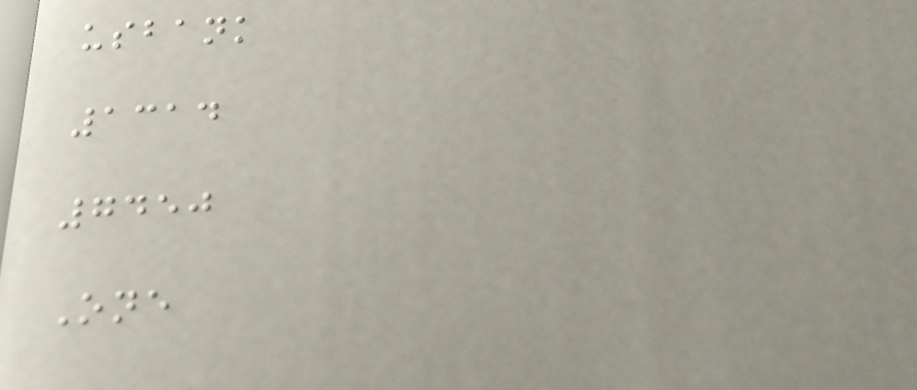usbank
1314
7450
One
